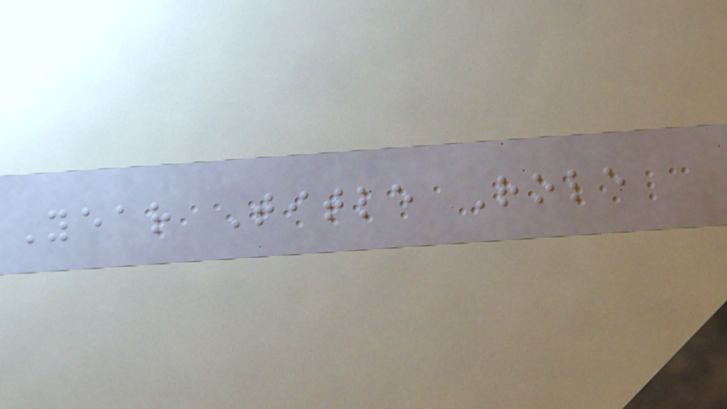Year Title Role
